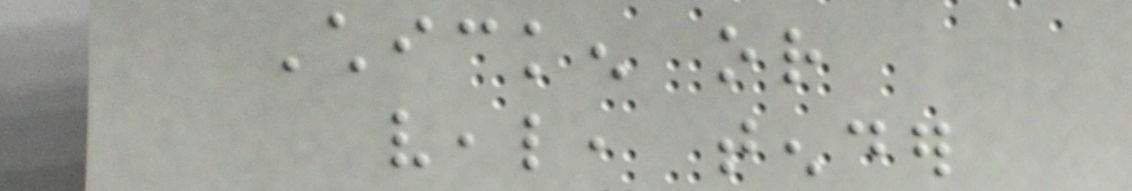Chicken or
veal, tender
